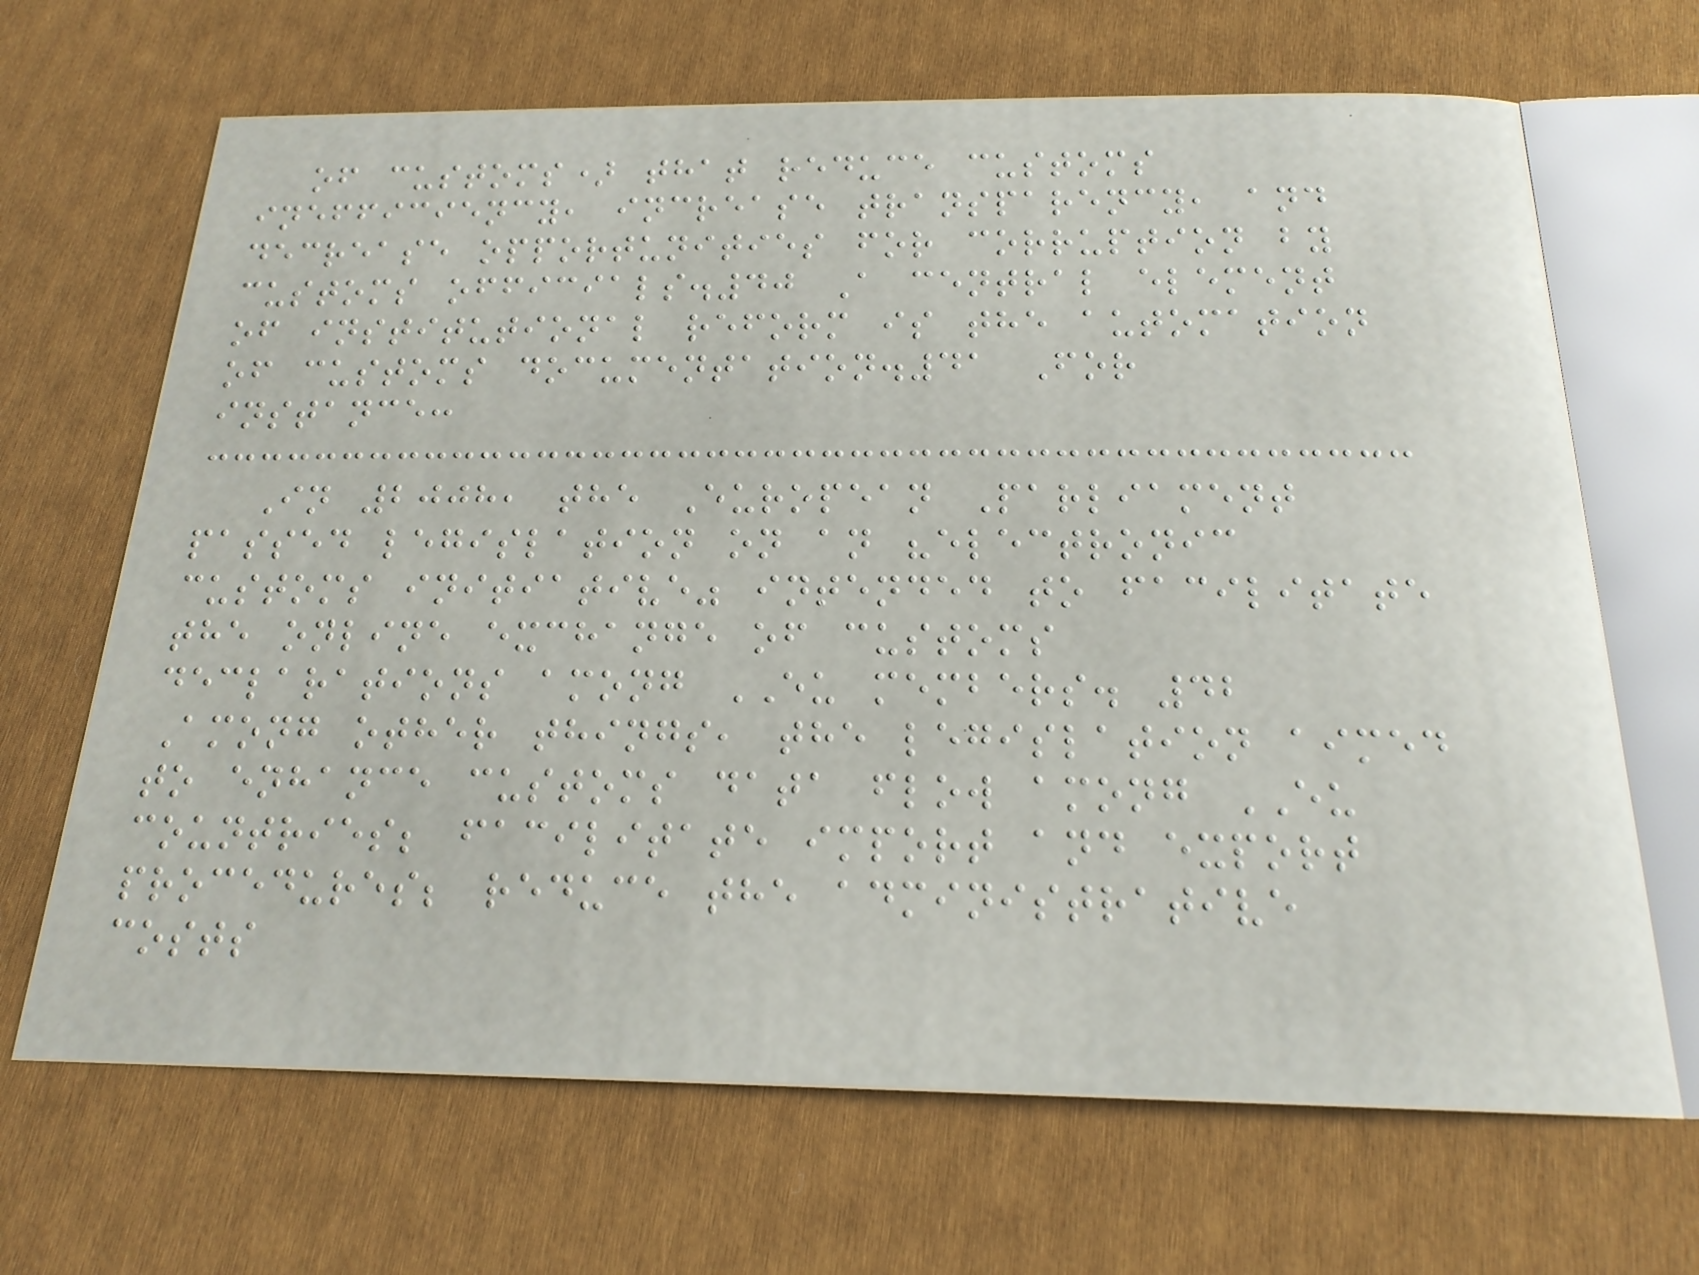of customs) that reduce customs
inefficiency, increase transparency, and
decrease opportunities for corruption by
customs officials.40 A central element
of institutional reform is the automation
of customs documentation.41 For
instance:
In 2008, the European Parliament
passed legislation on an "electronic
customs initiative" intended to facilitate
the online exchange of customs
declarations among EU members. 42
Among other things, the legislation aimed
to enhance customs data flow among EU
countries; facilitate import and export
procedures; reduce the administrative
costs
